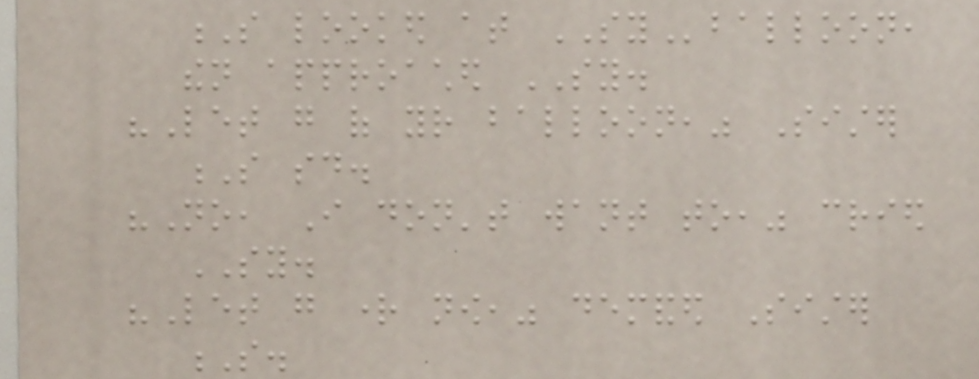S looked at SYballoon,
then approached SY.
"Let go of your balloon," Sister
S said.
"No, I don't want to," cried
SY.
"Let go right now," demanded Sister
S.
